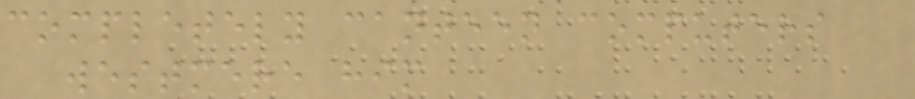completely canteen computers
westmere him
